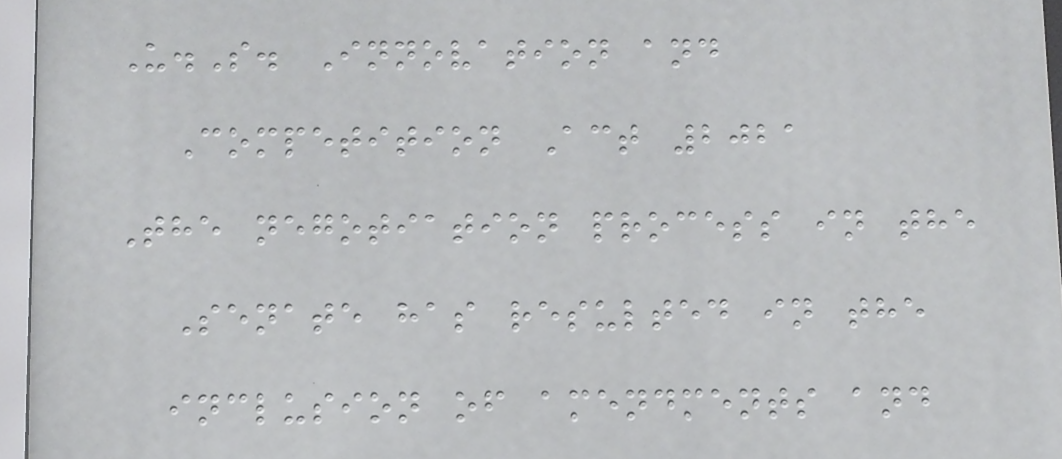U.S. Innovation and
Competition Act 2021
The negotiation process in the
Senate has resulted in the
inclusion of amendments and
